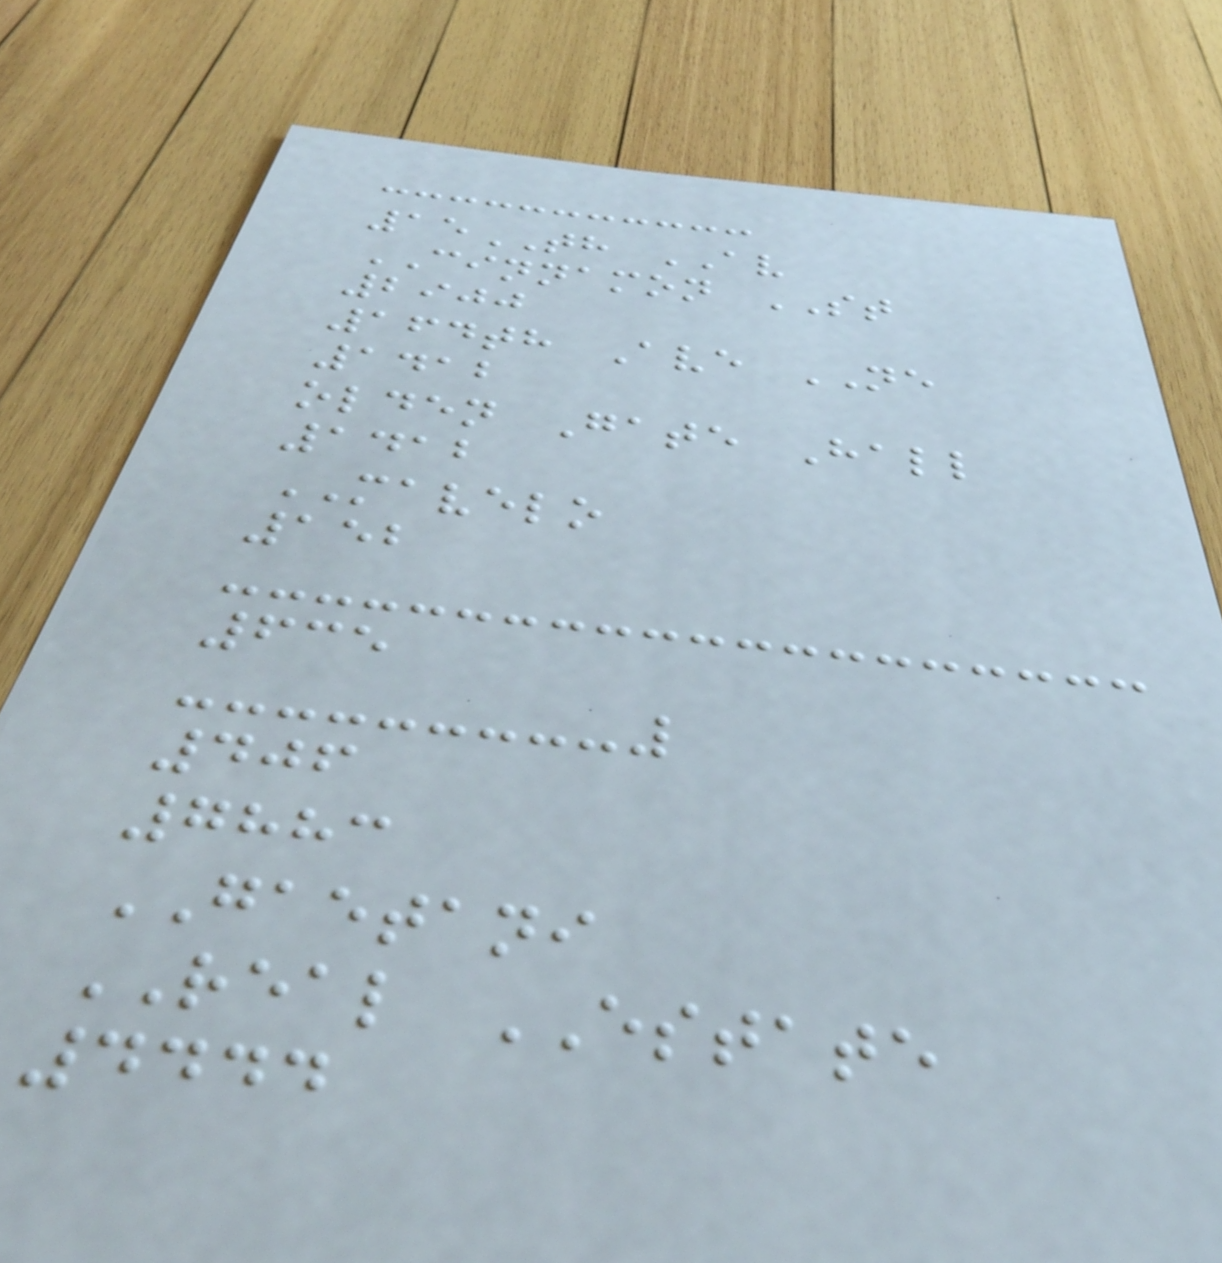15TH AV
CINNAMON ST
2900
164th Ave NE
1412
olden Gate Hall
1412
MAVELO
152
635
406
7883
GAETANI
REAL ESTATE
4444
